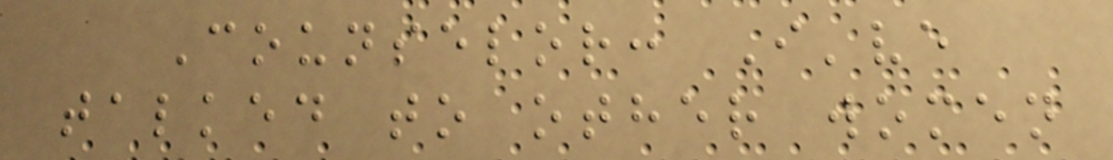Counselor: I've
talked to other women
